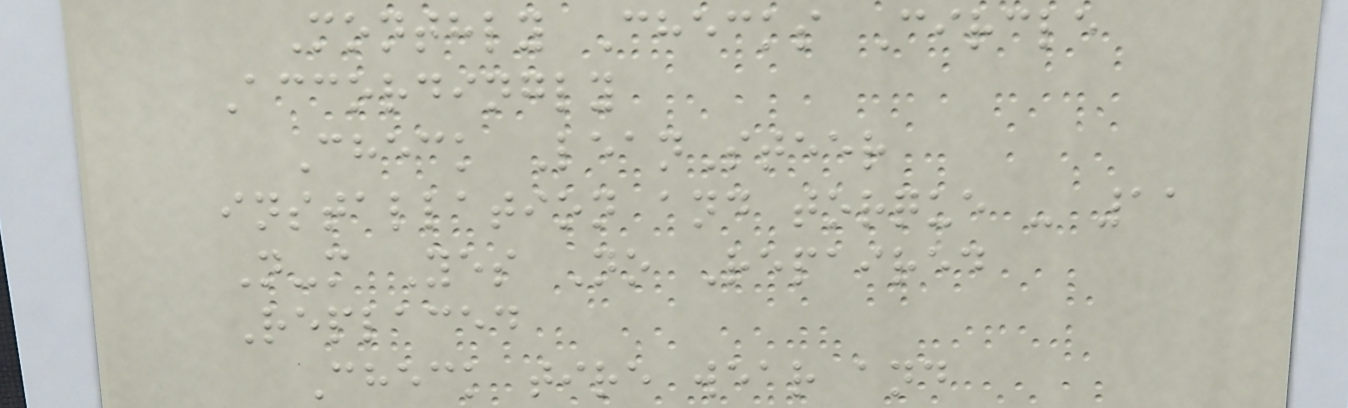Monthly Checks Circle
Accordingly
Check LeanSteer
installation and torque - 11
N-m Yes No Repaired
Replaced
Check tire wear and
